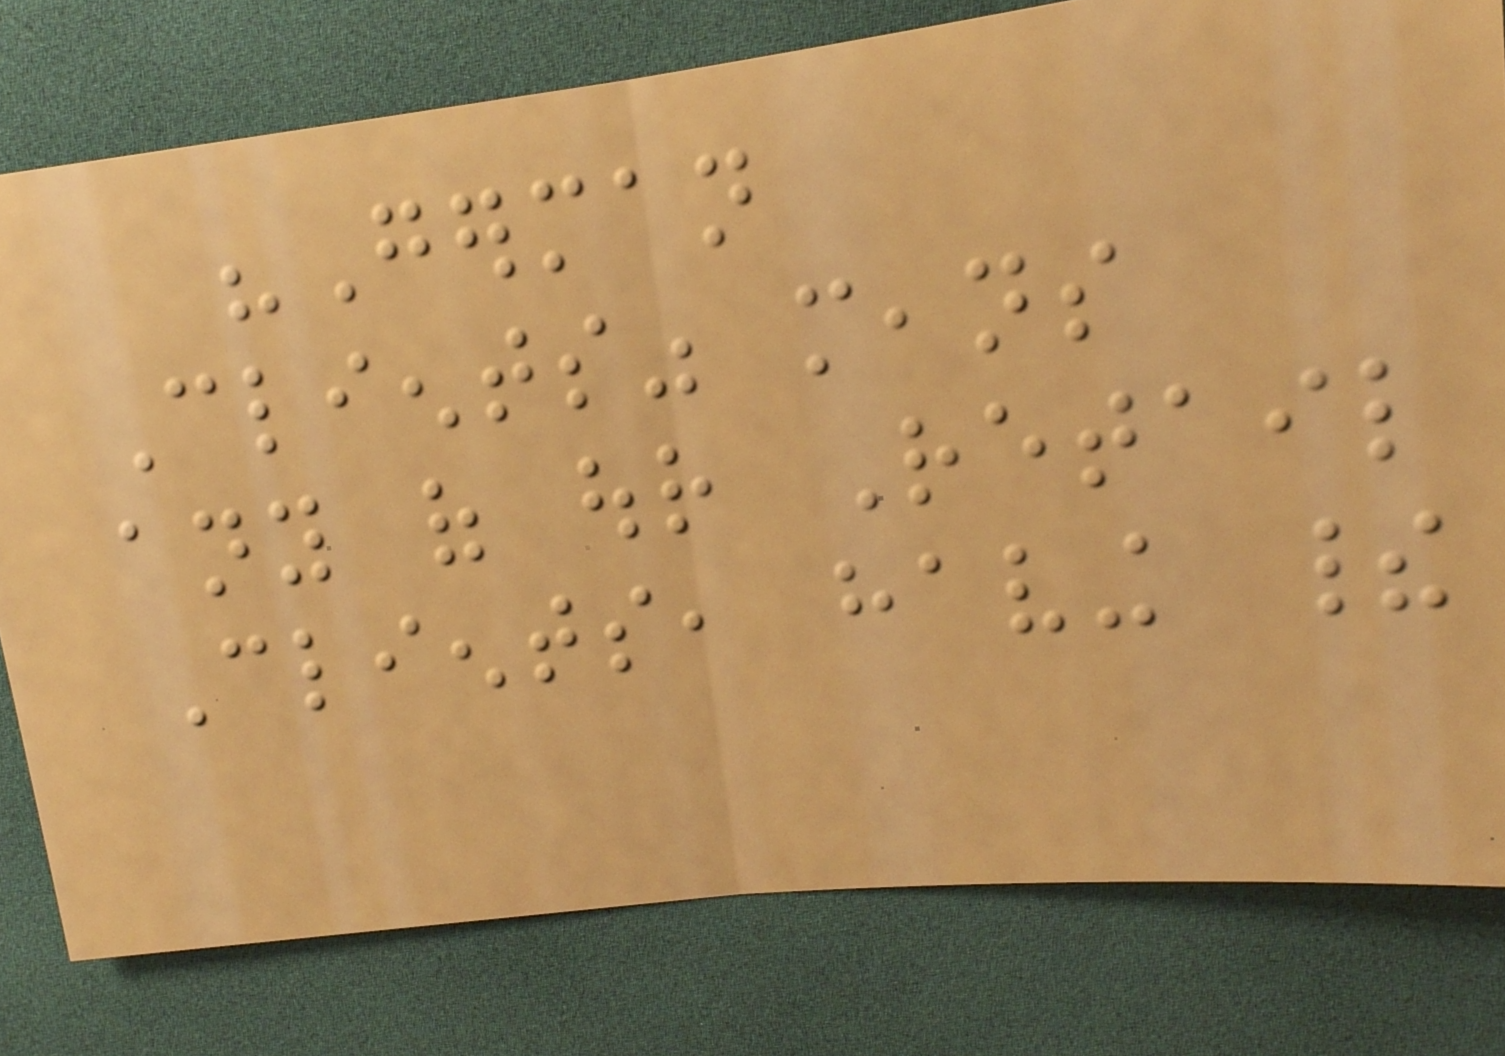"German
Clients" means
any of our Retail
Clients, having their
